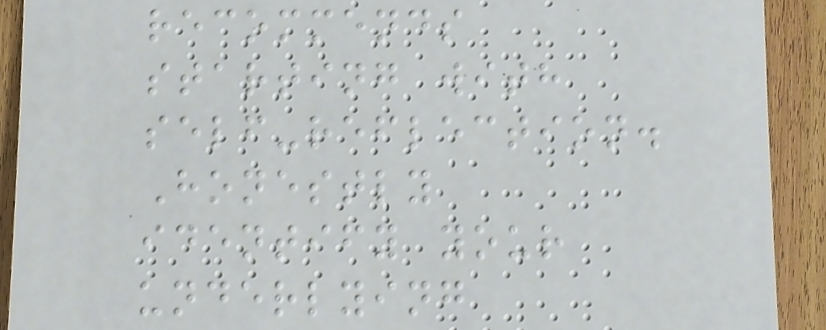recommends
starting with
self-reflection.
Honestly
identify your
underlying
